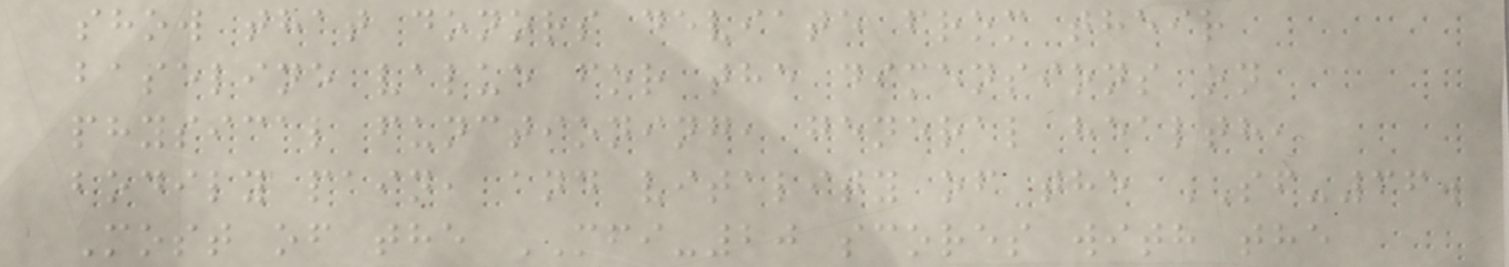show that donors deviate from their
baseline value for the dimensions on
physical functioning, general health,
bodily pain, and vitality of the SF-36.
Most of the MFI-20 scores with the
